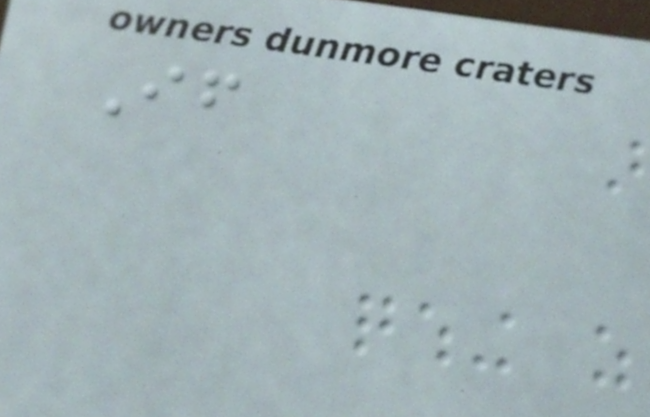If
